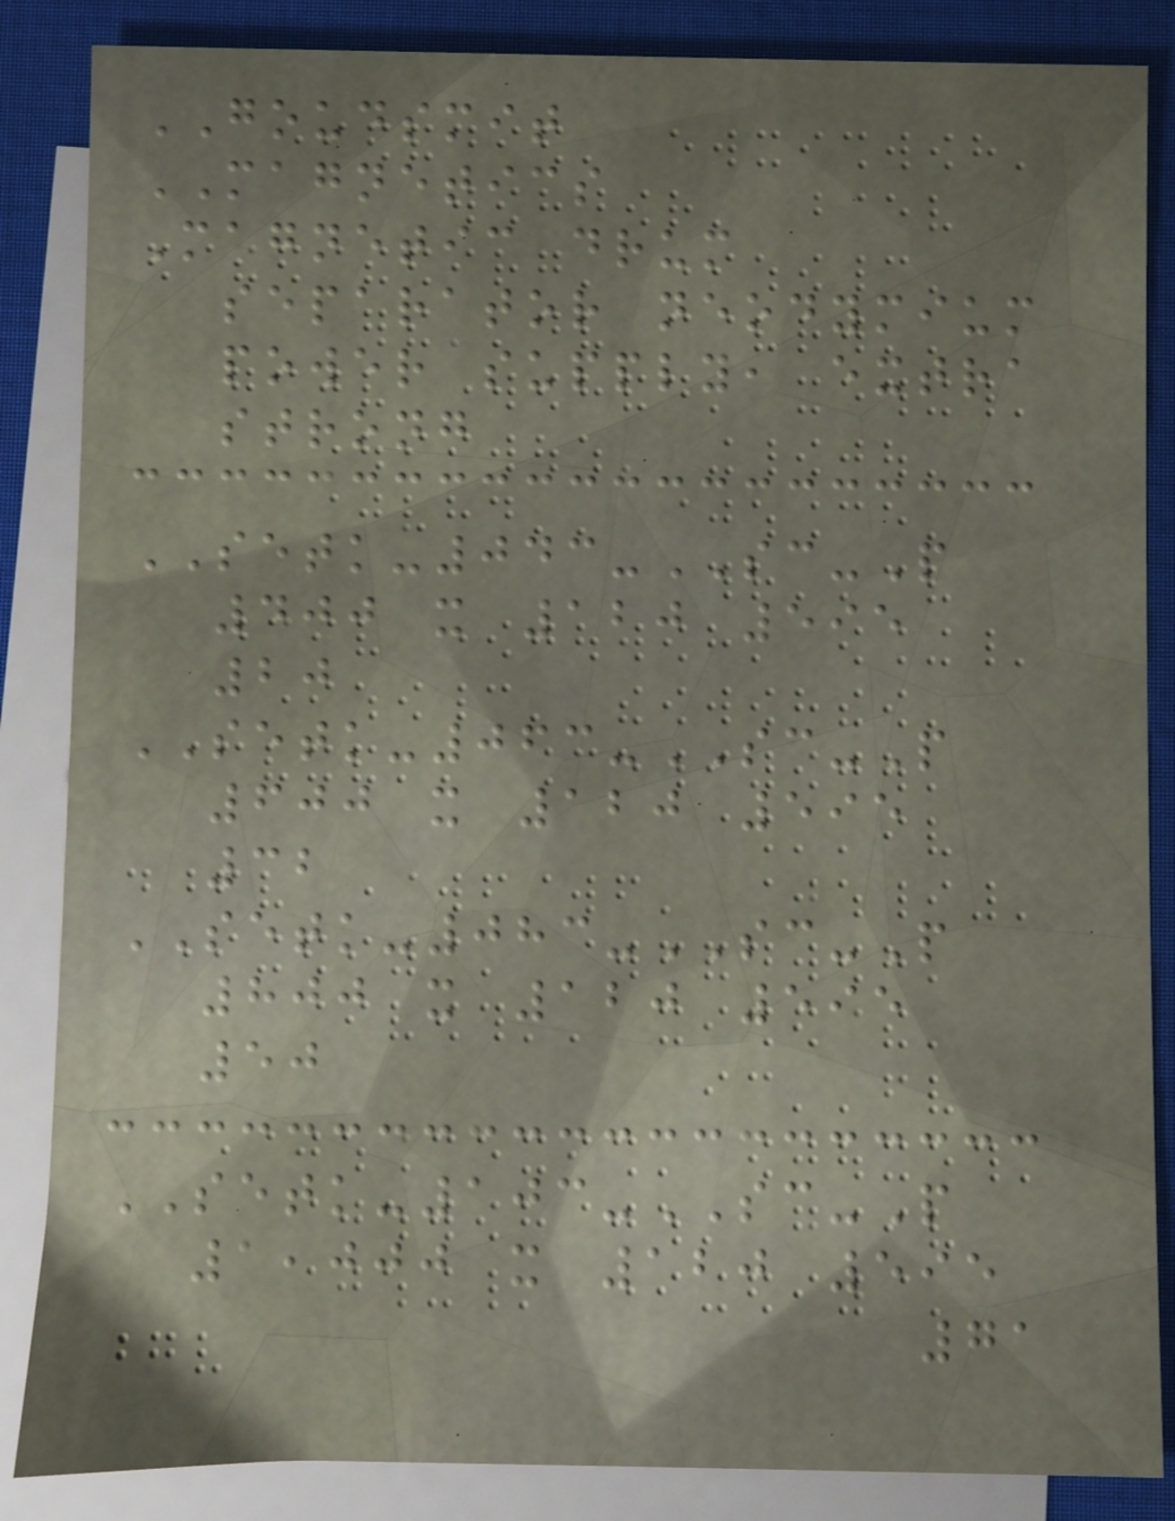GOUDSMIT
MAGNETICS
Magnetic drum
separator neodymium
power supply, extra
strong
SETK-043-SC-P
400 x 120 595
20
SETK-063-SC-P
600 x 120 595
32
SETK-083-SC-P
800 x 120 595
50
SETK-103-SC-P
1,000 x 120 595
71
